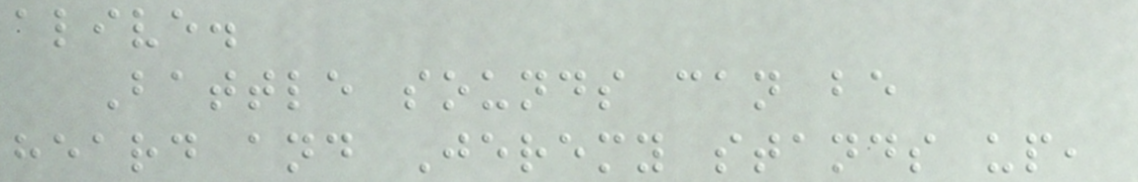alive.
Battle sounds can be
heard and Jeremy stands up,
